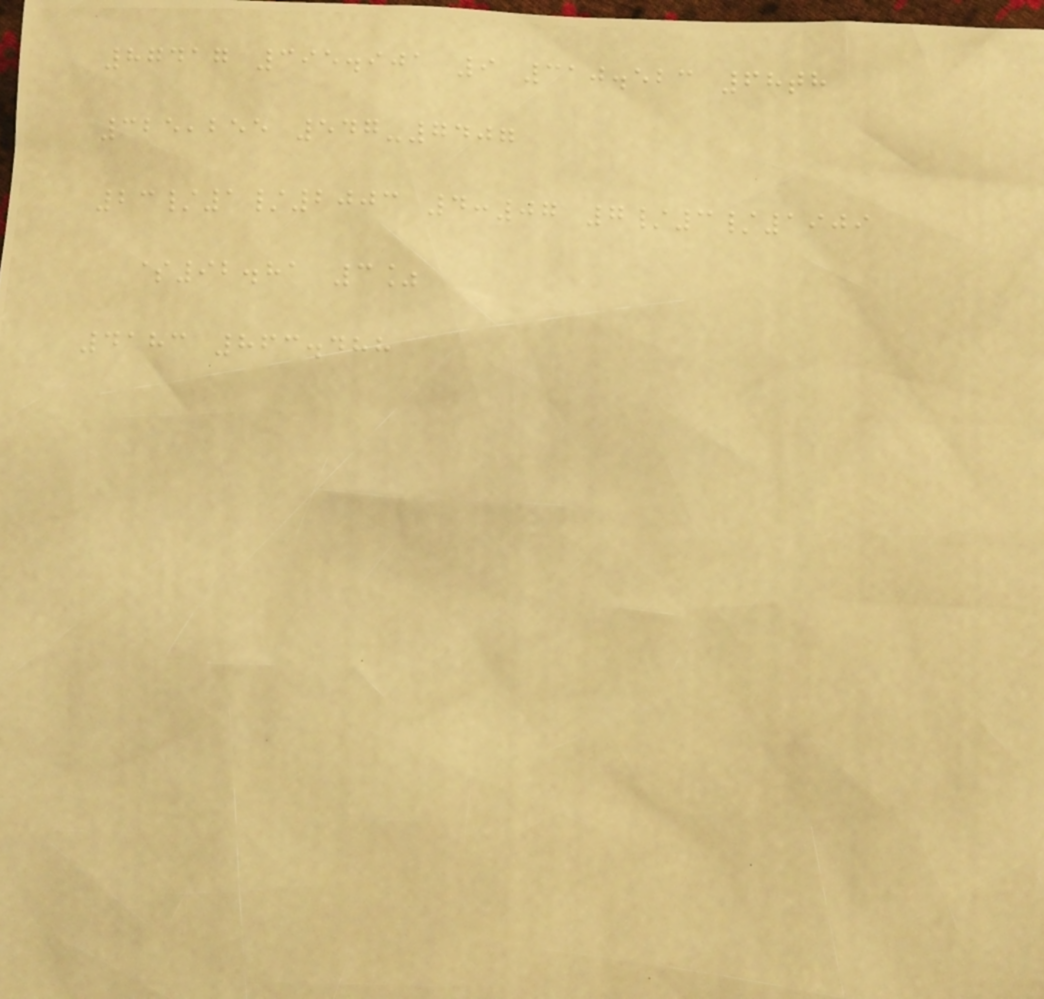87417 395.901 9 310.523 68th
325,255 547-7407
23/1/2003 4:07 7/3/1909
$92.81 3%
4183 863.488
